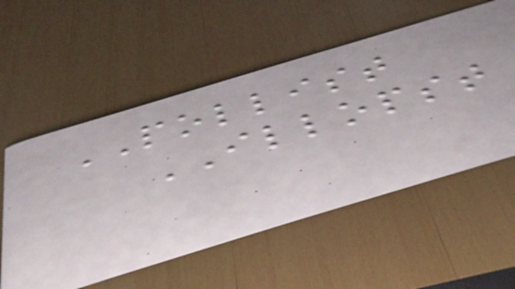POLLIST
ILLOPST
